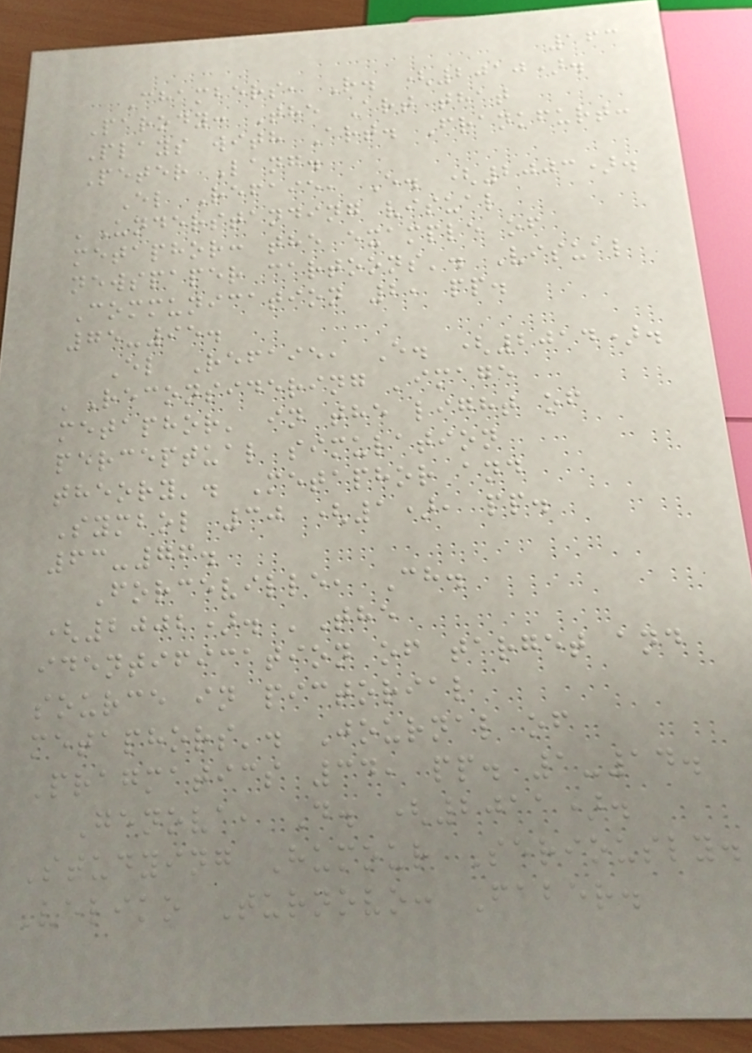163
Chambers, R. (2010).
Parody: The Art that
Plays with Art. Frankfurt:
Peter Lang.
El Refaie, E. (2003).
'Understanding visual
metaphor: the example of
newspaper cartoons'. Visual
Communication 2, pp.
75-95.
El Refaie, E. (2014).
'Reconsidering 'image
metaphor' in the light of
perceptual simulation
theory'. Metaphor and
Symbol 30 (1), pp.
63-76.
Forceville, Ch.
(2002). 'The
identification of target and
source in pictorial
metaphors'. Journal of
Pragmatics 34, pp. 1-14.
Genova, D. (2011).
Studying Humour Seriously.
Veliko Turnovo: Faber.
